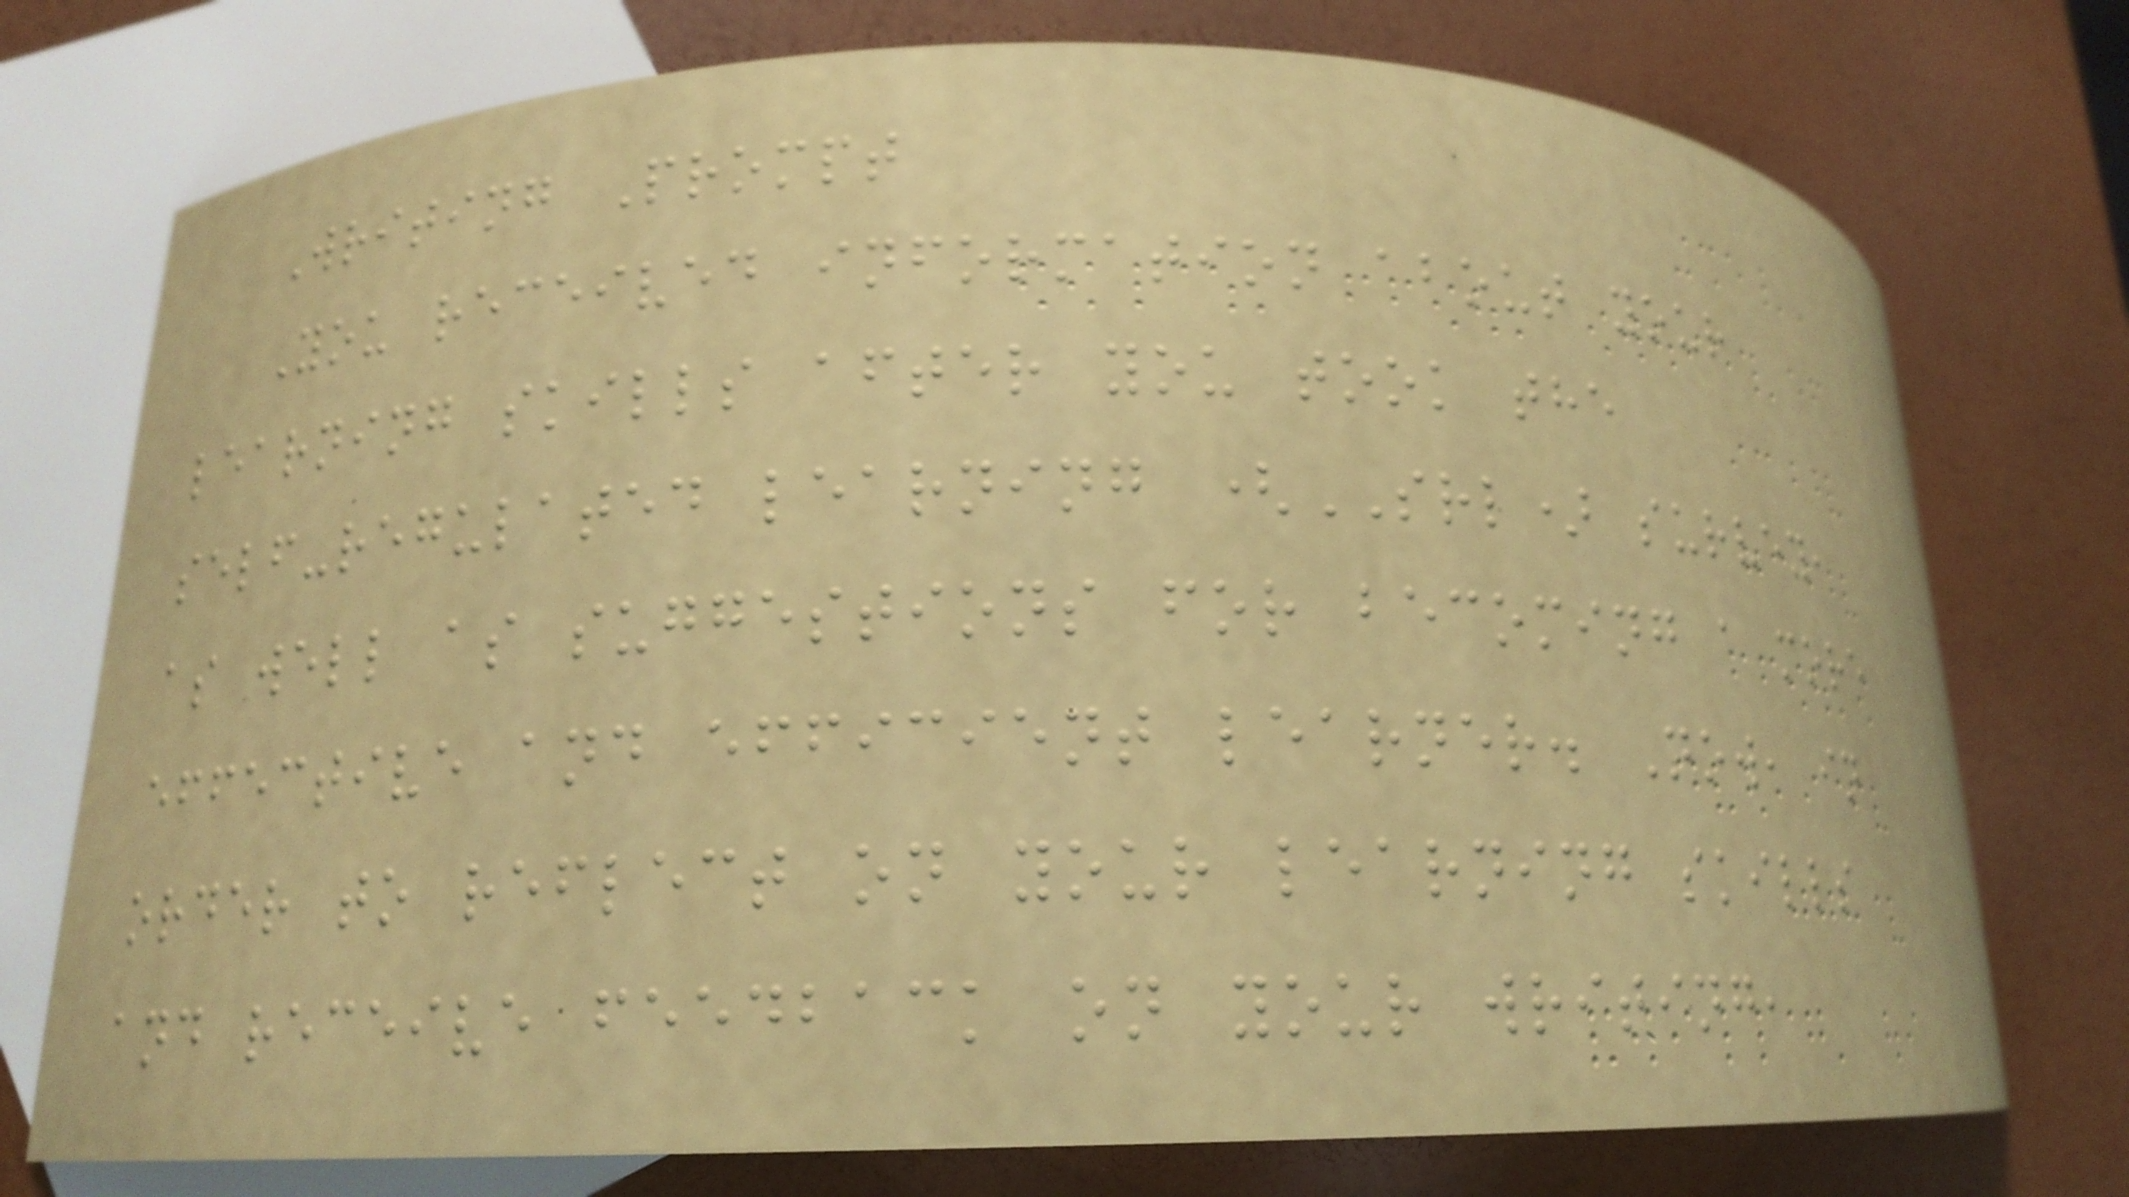Writing Prompt
You received information about your
learning skills after you took the
self-regulated learning (SRL) survey,
as well as suggestions for becoming a more
effective and efficient learner. Now, in
order to reflect on your learning skills
and receive feedback on your writing,
